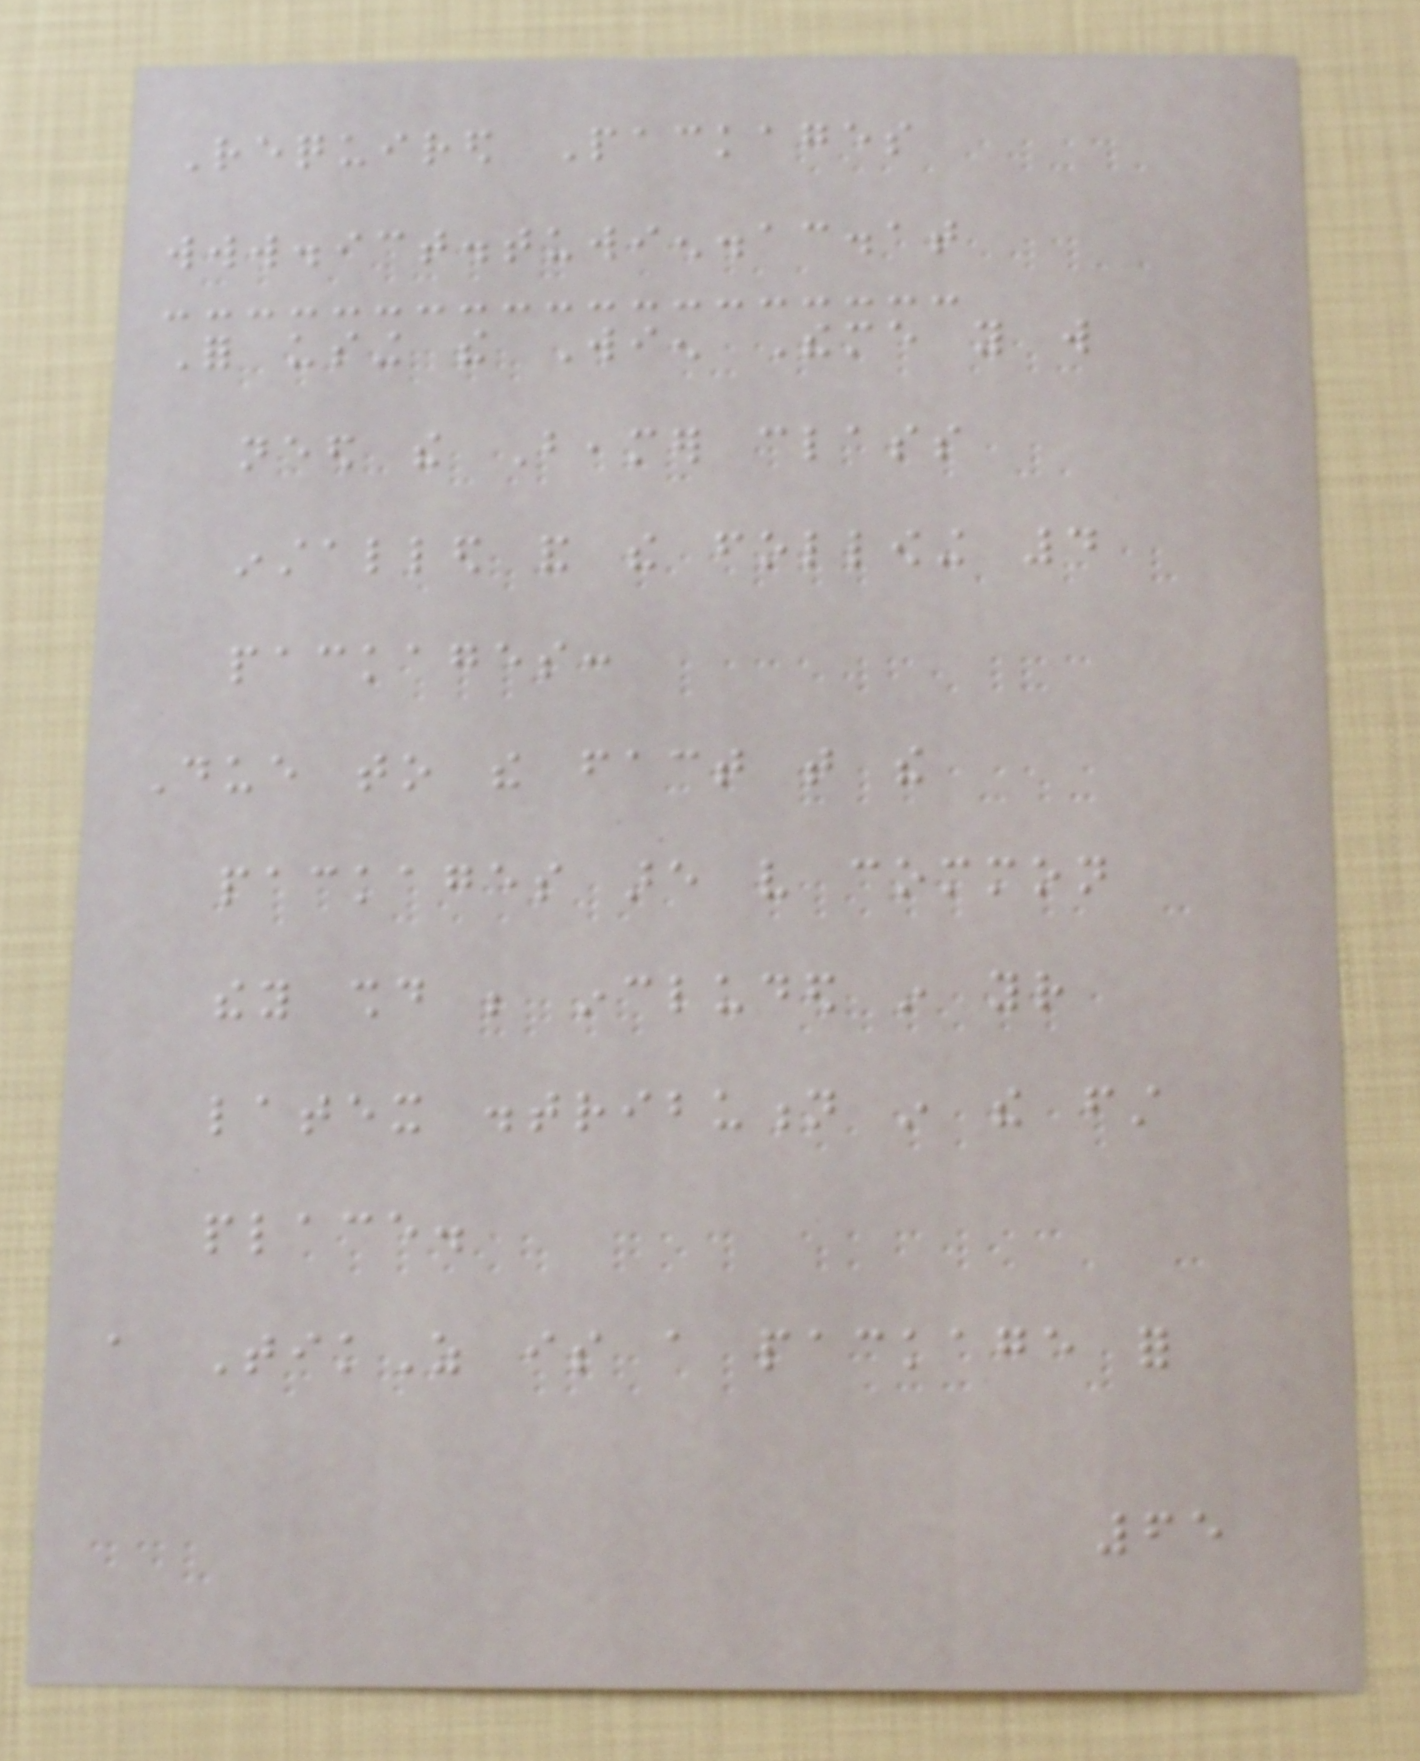Required Packages
www.ict.tuwien.ac.at
For using the Wien Theme you will
need the Beamer class
installed and the following 4
packages:
Due to the fact that the
packages are very common
they should be included in your
latex distribution in the first
place.
a TikZ is a package for
65
